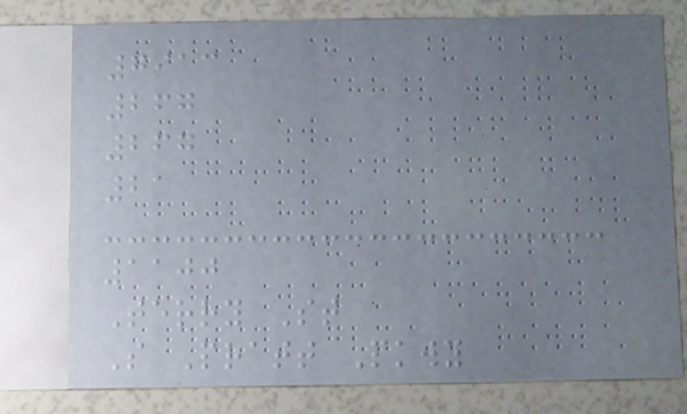7913
267
267
21
1100
Terry St
S Pratt Pkwy
